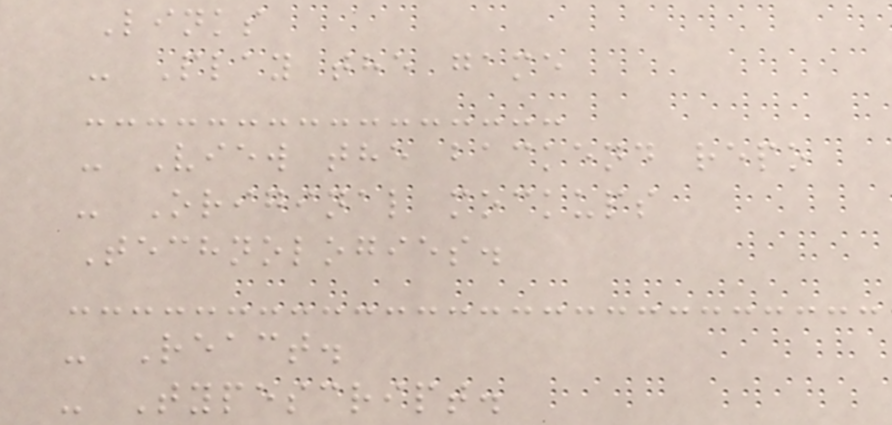Links
- Play the game
- View the backend repo
- Original mockups
Technologies.
- React.
- Typescript.
